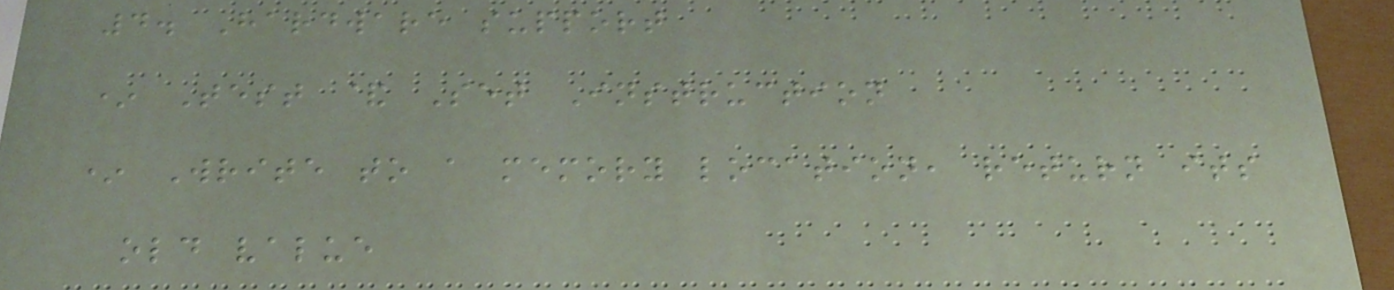4. Hardware support
* Test & Set Instruction
* Write to a memory location, return its
old value
